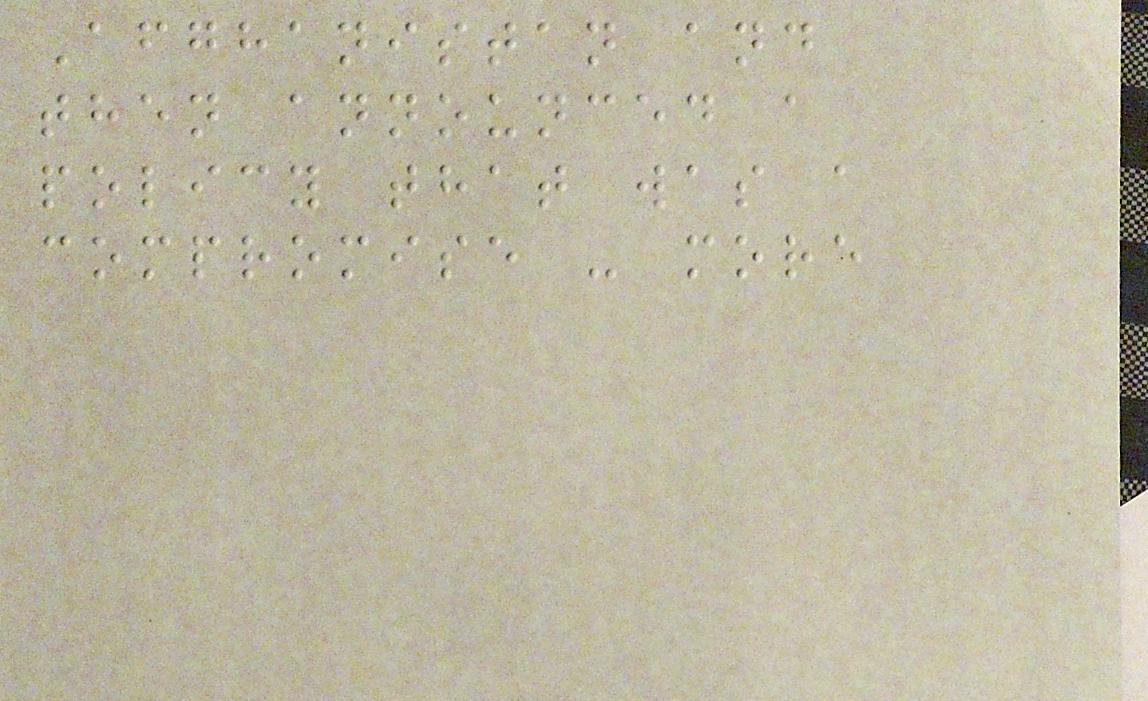Afghanistan and
then announced a
policy that was a
compromise - more
